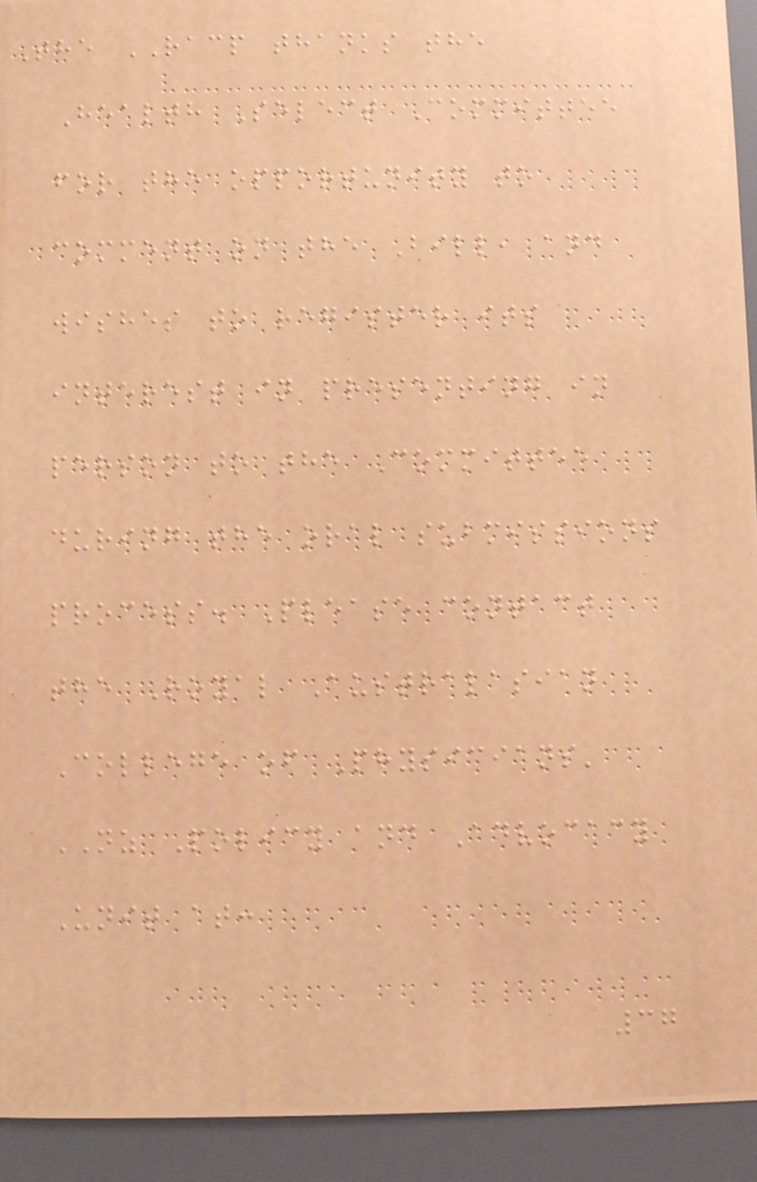The RACP thanks the
Health Select Committee
for the opportunity to
comment on the Bill, and
wishes to register its
interest in presenting in
person to the Committee
during the oral submissions
process. Please contact
the Royal Australasian
College of Physicians'
NZ Policy and Advocacy
Unit at:
37
